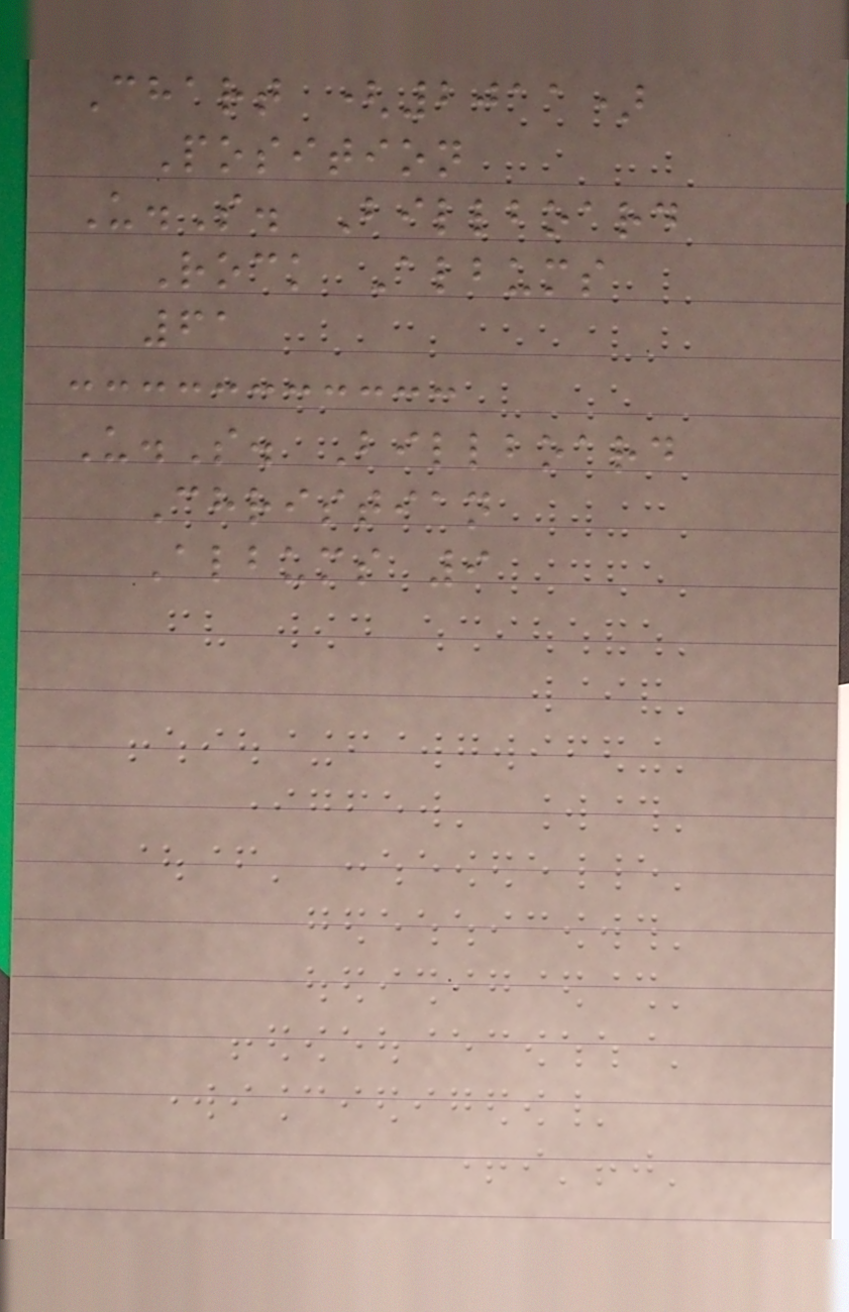Chart (2011)
Position
U.S. Billboard
Rock Albums
61
U.S. Billboard
Christian
Albums 9
